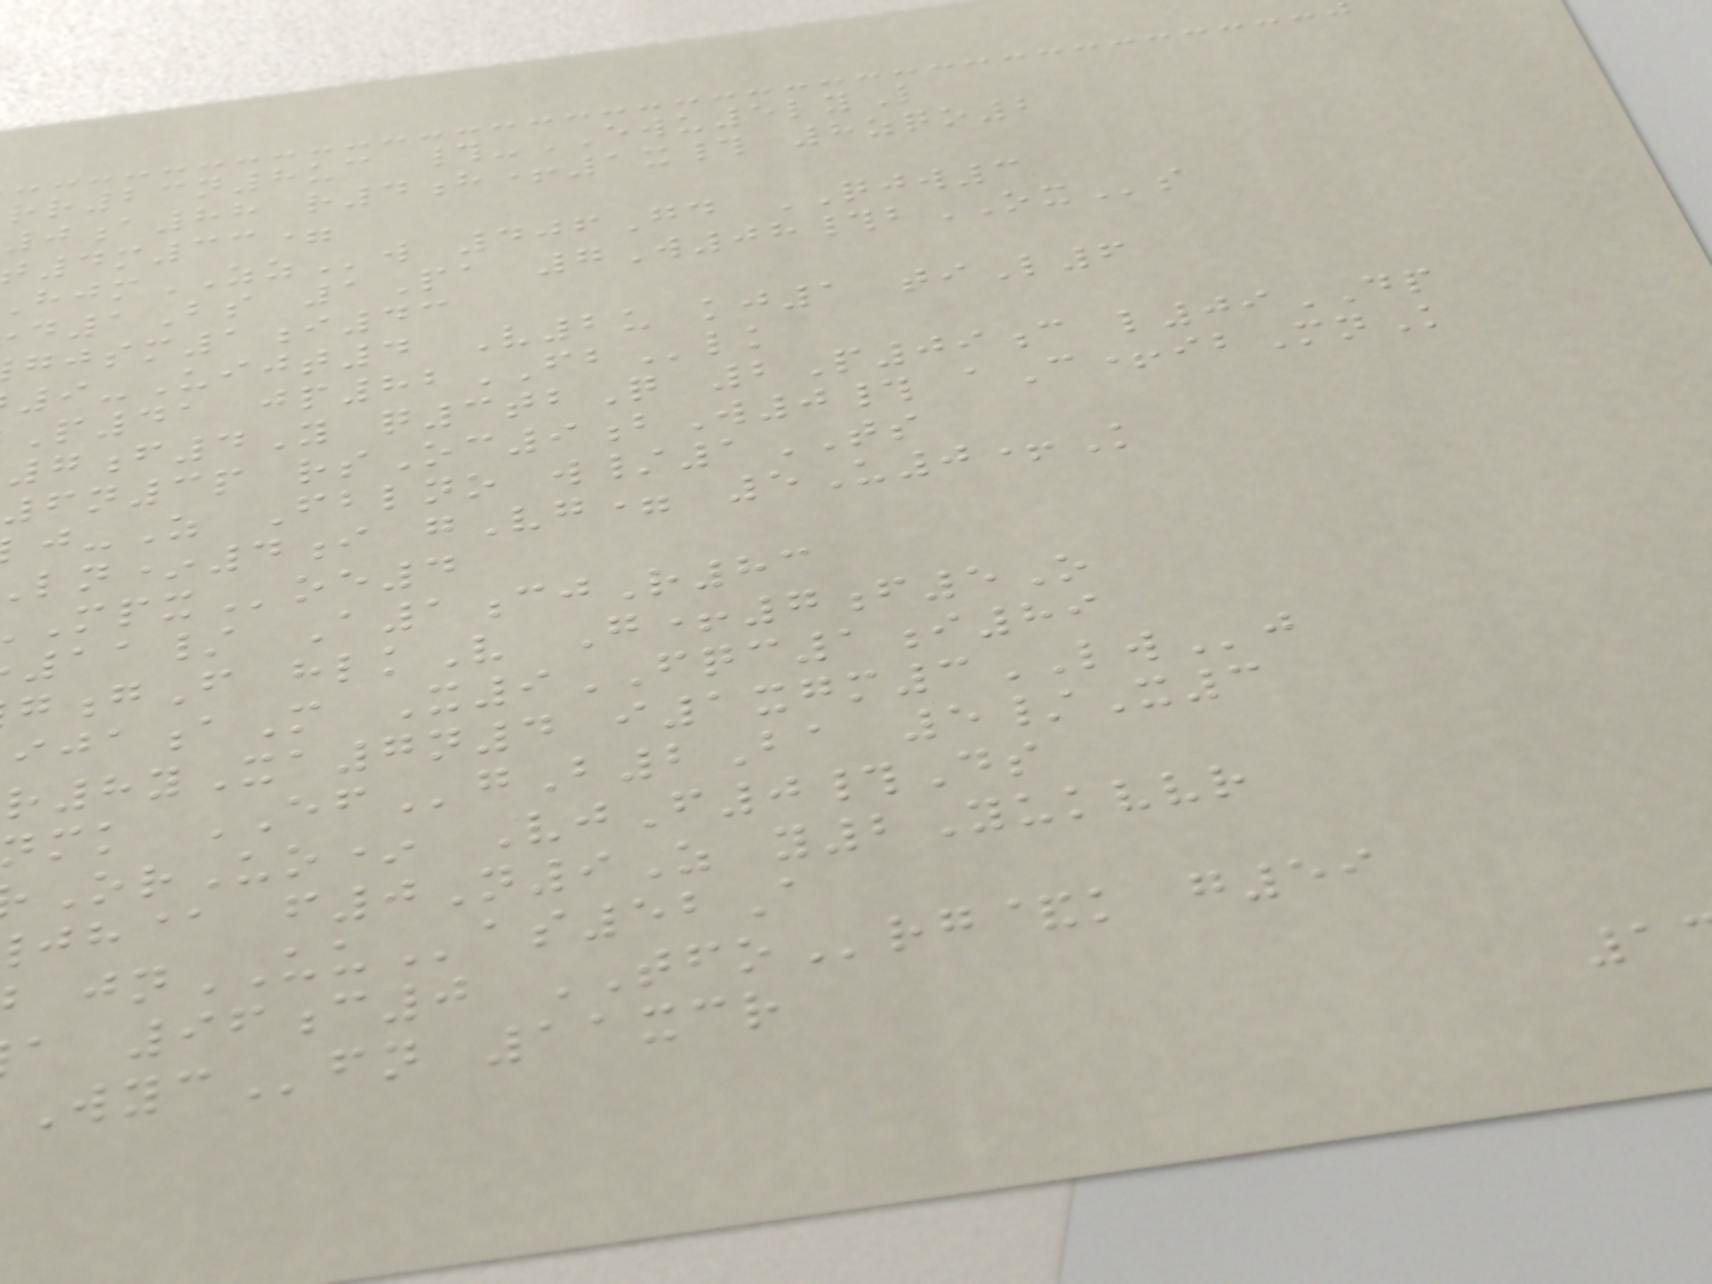rr23n8uc #-EWU5lyL
0a88 r4h+1x# 8zqo2
4m33=
jmZZw 406Gd QJW3
d1Bs 1Pa 7W08#bOXs
sm1i43
9-Uijt4 V2u kj1 tiL6
P41 jp82FBlk
7f4Y q3tbQ 2P09c l09DP
6n3p rsOc9bW0# aC+ibMnK
-Z Fblno w/1TS
ln*4i gVg= 5U0+K
oe4
11/ A1cjR83
gF hlkV G+7f5O
aM X9FQC1i89
8yXa7n4 i1xgm3LWj
mk EFgB2Ba 5/X3
OrUo* VjF0#Ds
jh@ f0N9Z y2Yukvvr
jnUUas52A
a 96c0 TFOrg&k g59
fn 11xcr
